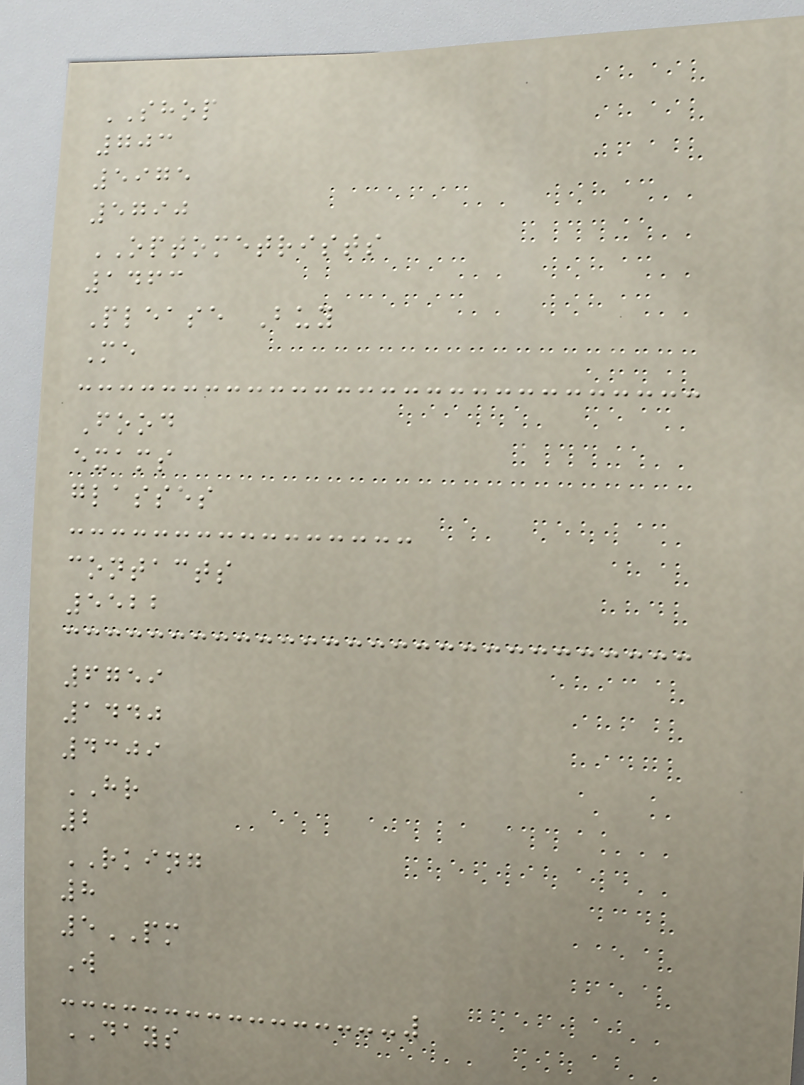SHOP
703
5975
5790
OPTOMETRISTS
1463
Please Buy
Me
Food
exams
glasses
contacts
5522
6759
1440
4309
HR
2
RKING
8
5PM
W
DAYS
